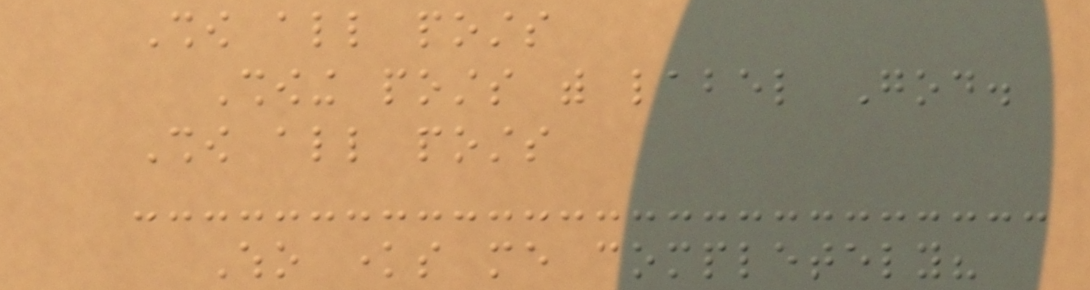Show all posts
Showing posts with label God.
Show all posts
Who knows me completely?
